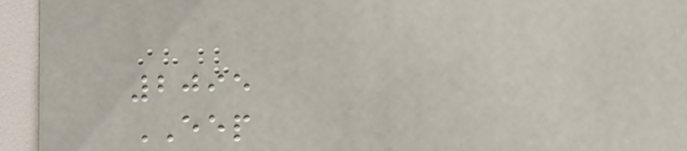2095
EEP
